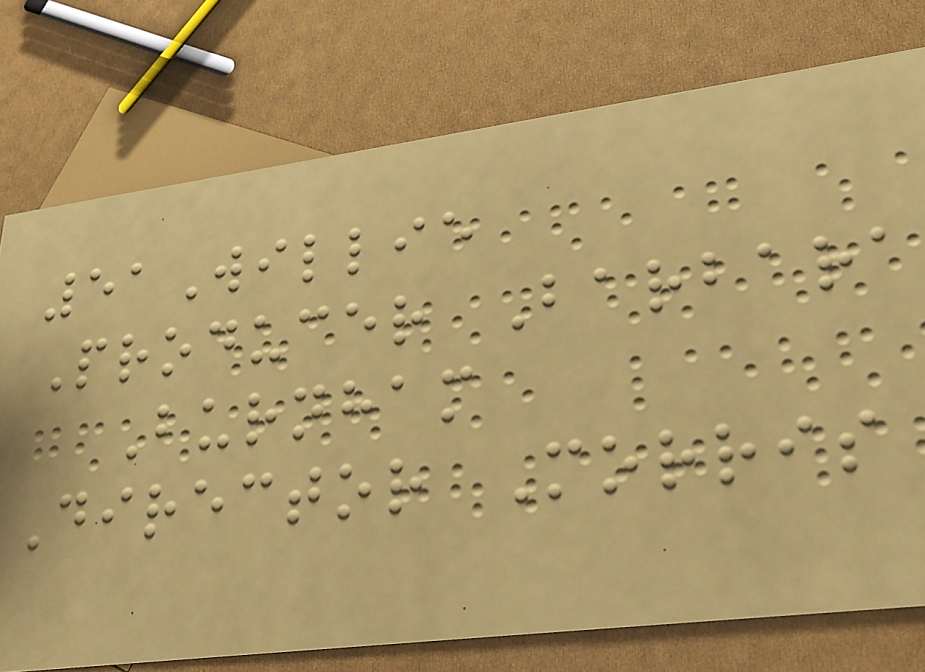51Willie
Producer Barbara
Burnham
Director Morris
